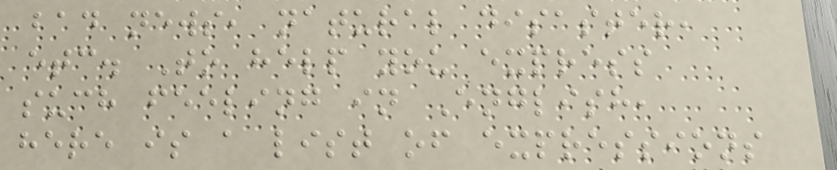bad news, natural disaster,
etc. To help you express
such feeling in English,
here is a list of expressions
